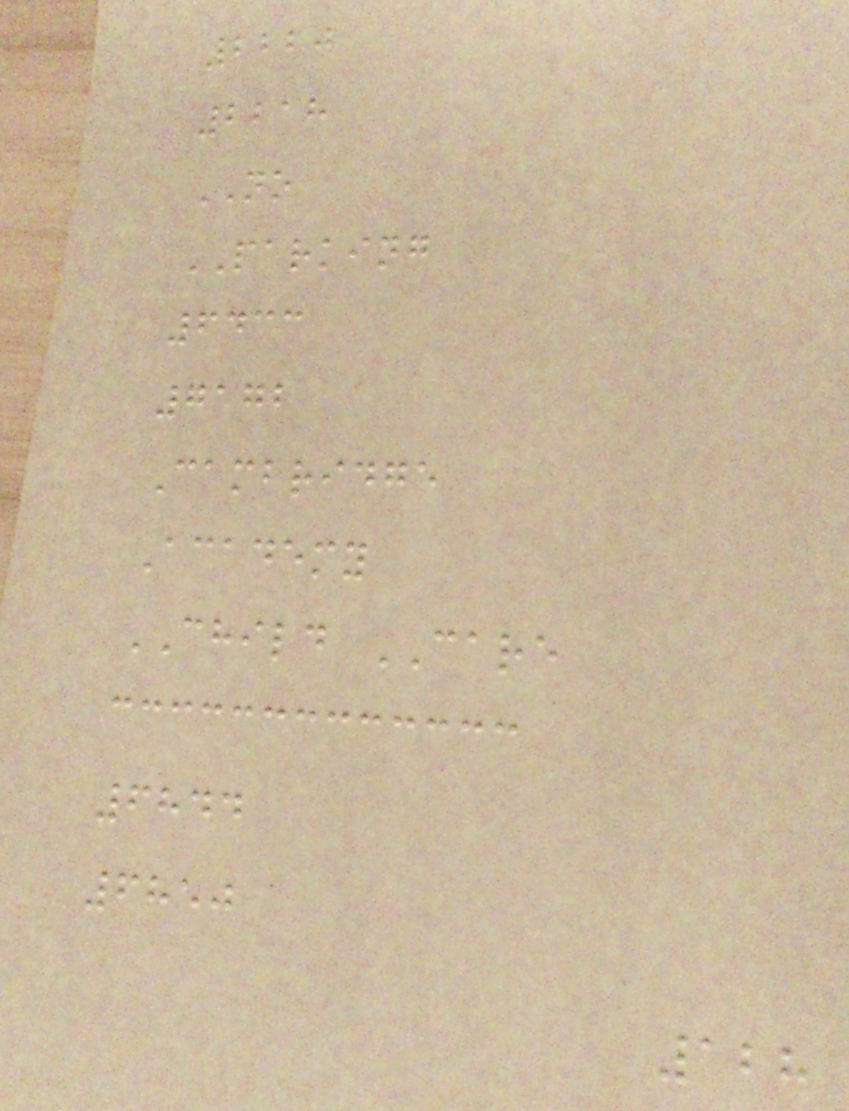2220
2218
NO
PARKING
6433
7172
Cambridge
Academy
CHILD CARE
6844
6850
128
